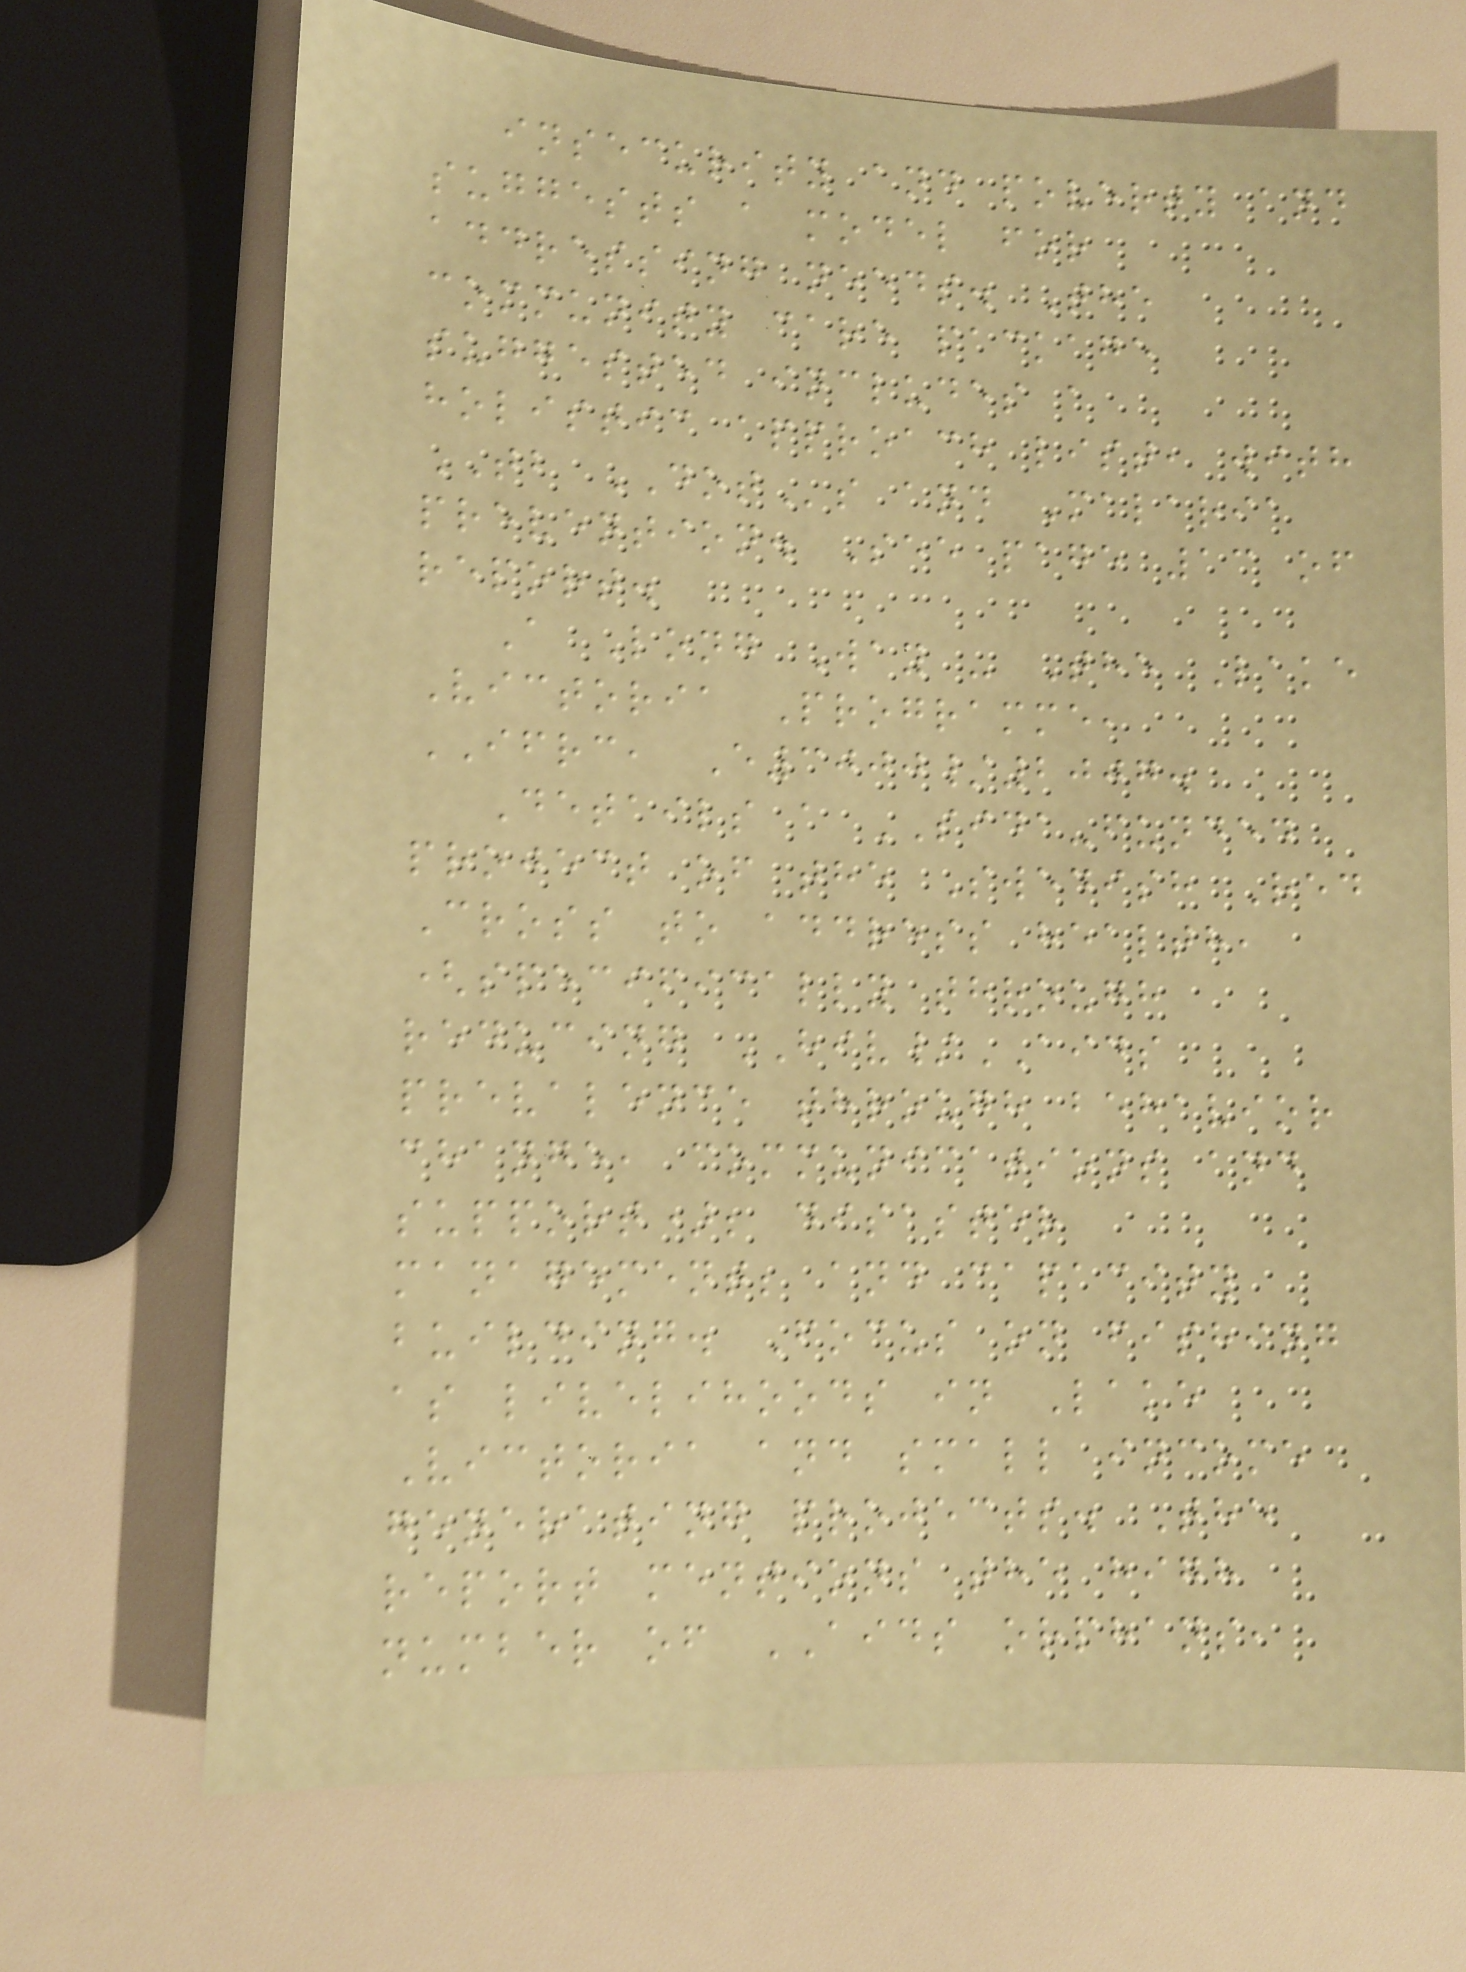insecurity and poverty and
suggests a model for
addressing needs. The
community care package
suggested includes a
holistic approach list, with
TB DOTs and Malaria
prevention. See page 13 of
report.
A Long Way - The Lake
Victoria Programme,
IFRC, E3000/2007.
Details a SIDA-funded
project of the Swedish Red
Cross to address health,
(specifically through
reducing HIV/AIDS
prevalence through behavior
change, communications and
support); disaster
management; and capacity
building. Focus on fishing
as livelihoods in Lake
Victoria and small income
generating projects. The
report mentions the high
number of AIDS orphans,
